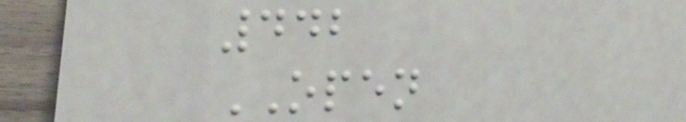442
OPEN
